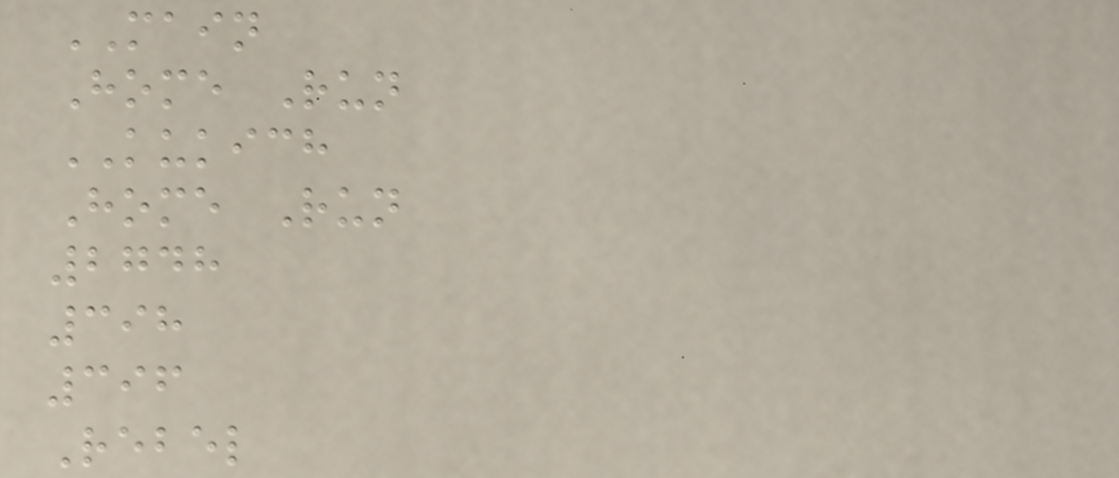MAIN
Home Run
KUKICH
Home Run
2748
398
396
Rebel
